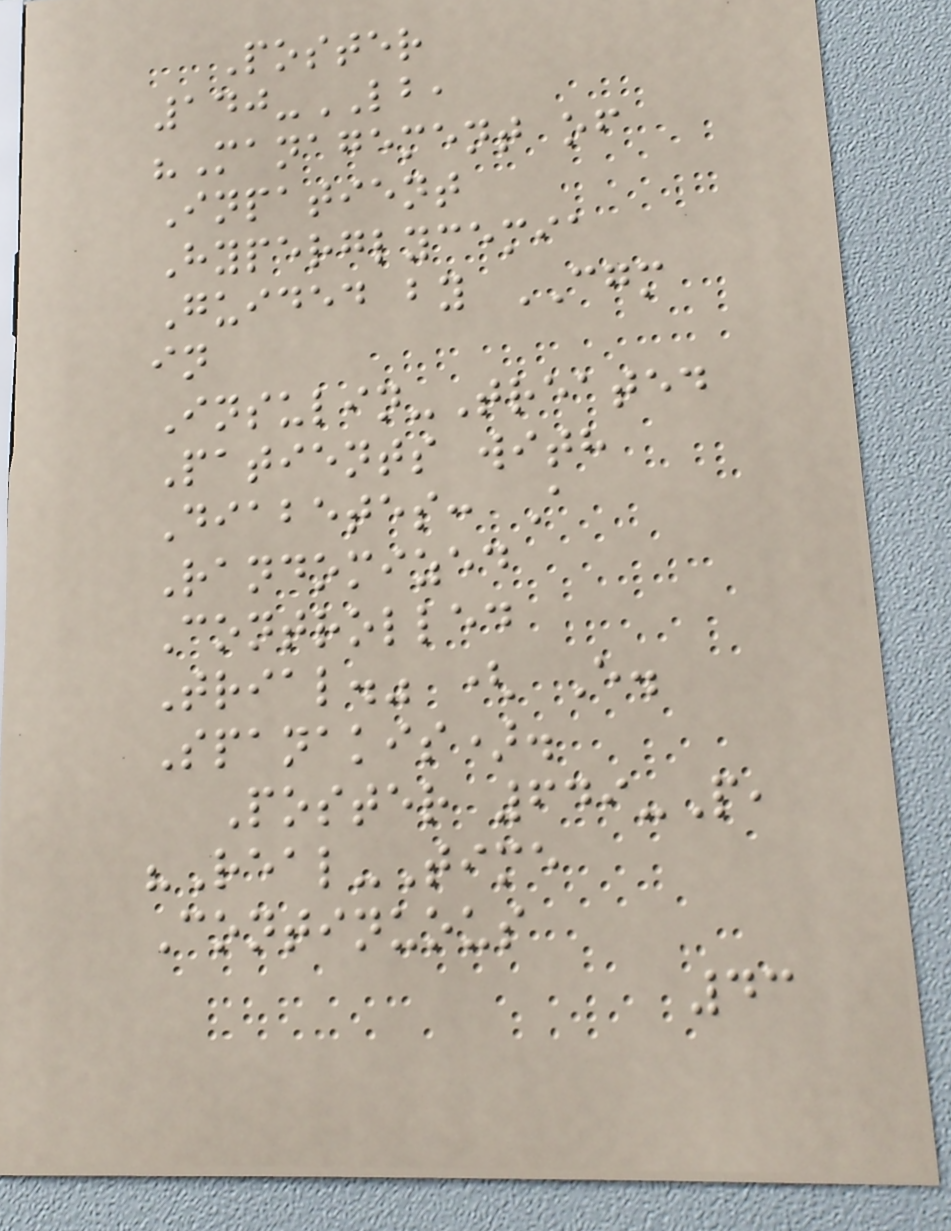Poster
140-LB,
"Management of
Inpatient
Hyperglycemia
Guided by CGM
in
Insulin-Treated
Patients with
Diabetes: A
Randomized
Controlled
Trial." ( E.
Spanakis).
Poster 649-P,
"Real-Time
Continuous
43
